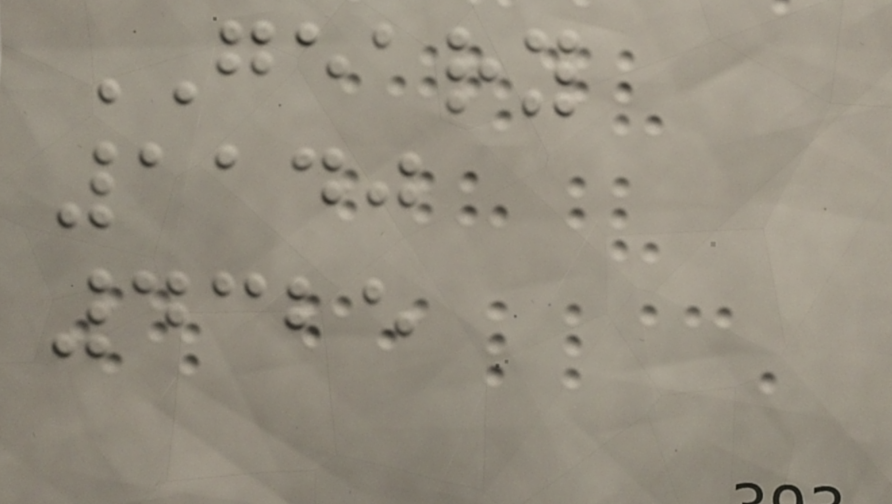GEARY
1140
4325
